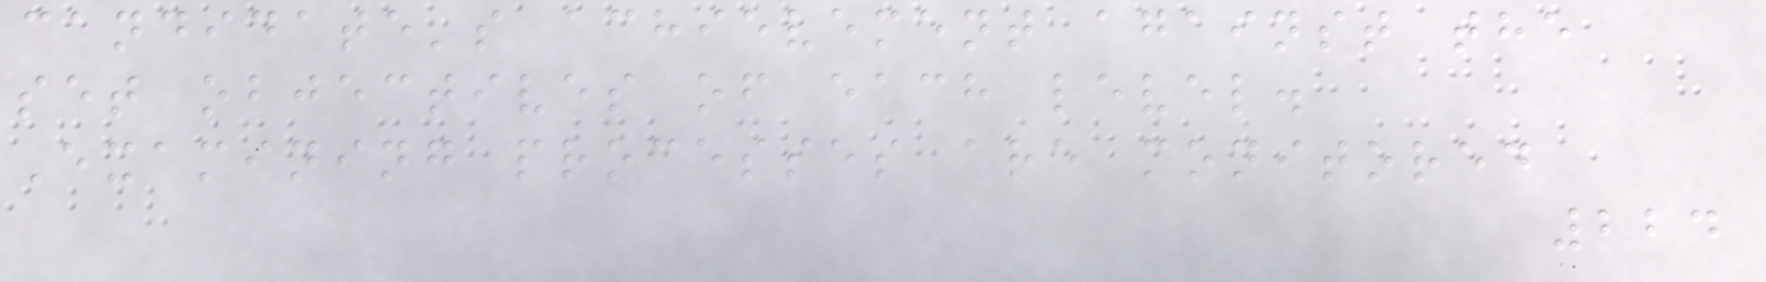candidate's achievement against the
set objectives of each level.
Examining processes are monitored
224
